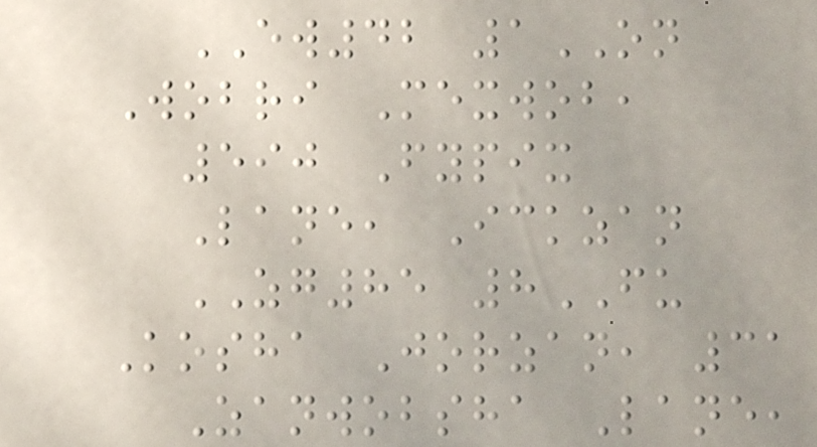EW42 1ON
Wobri Mexwob,
590 Fypix
Lane, Ickzan
ZG85 8FU
Kosha Jorzan, 31
Zanwobsha Lane,
